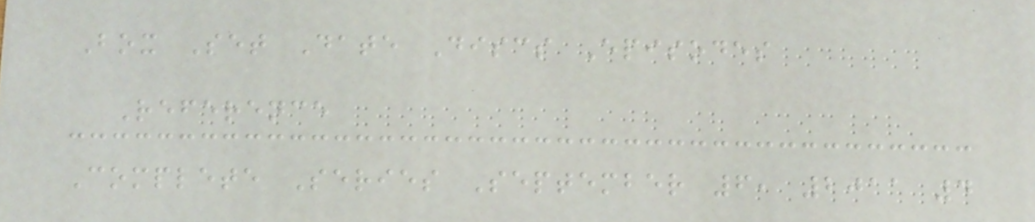Box Set Date Discs Episodes
Reference
Complete Series September 6, 2011 4
